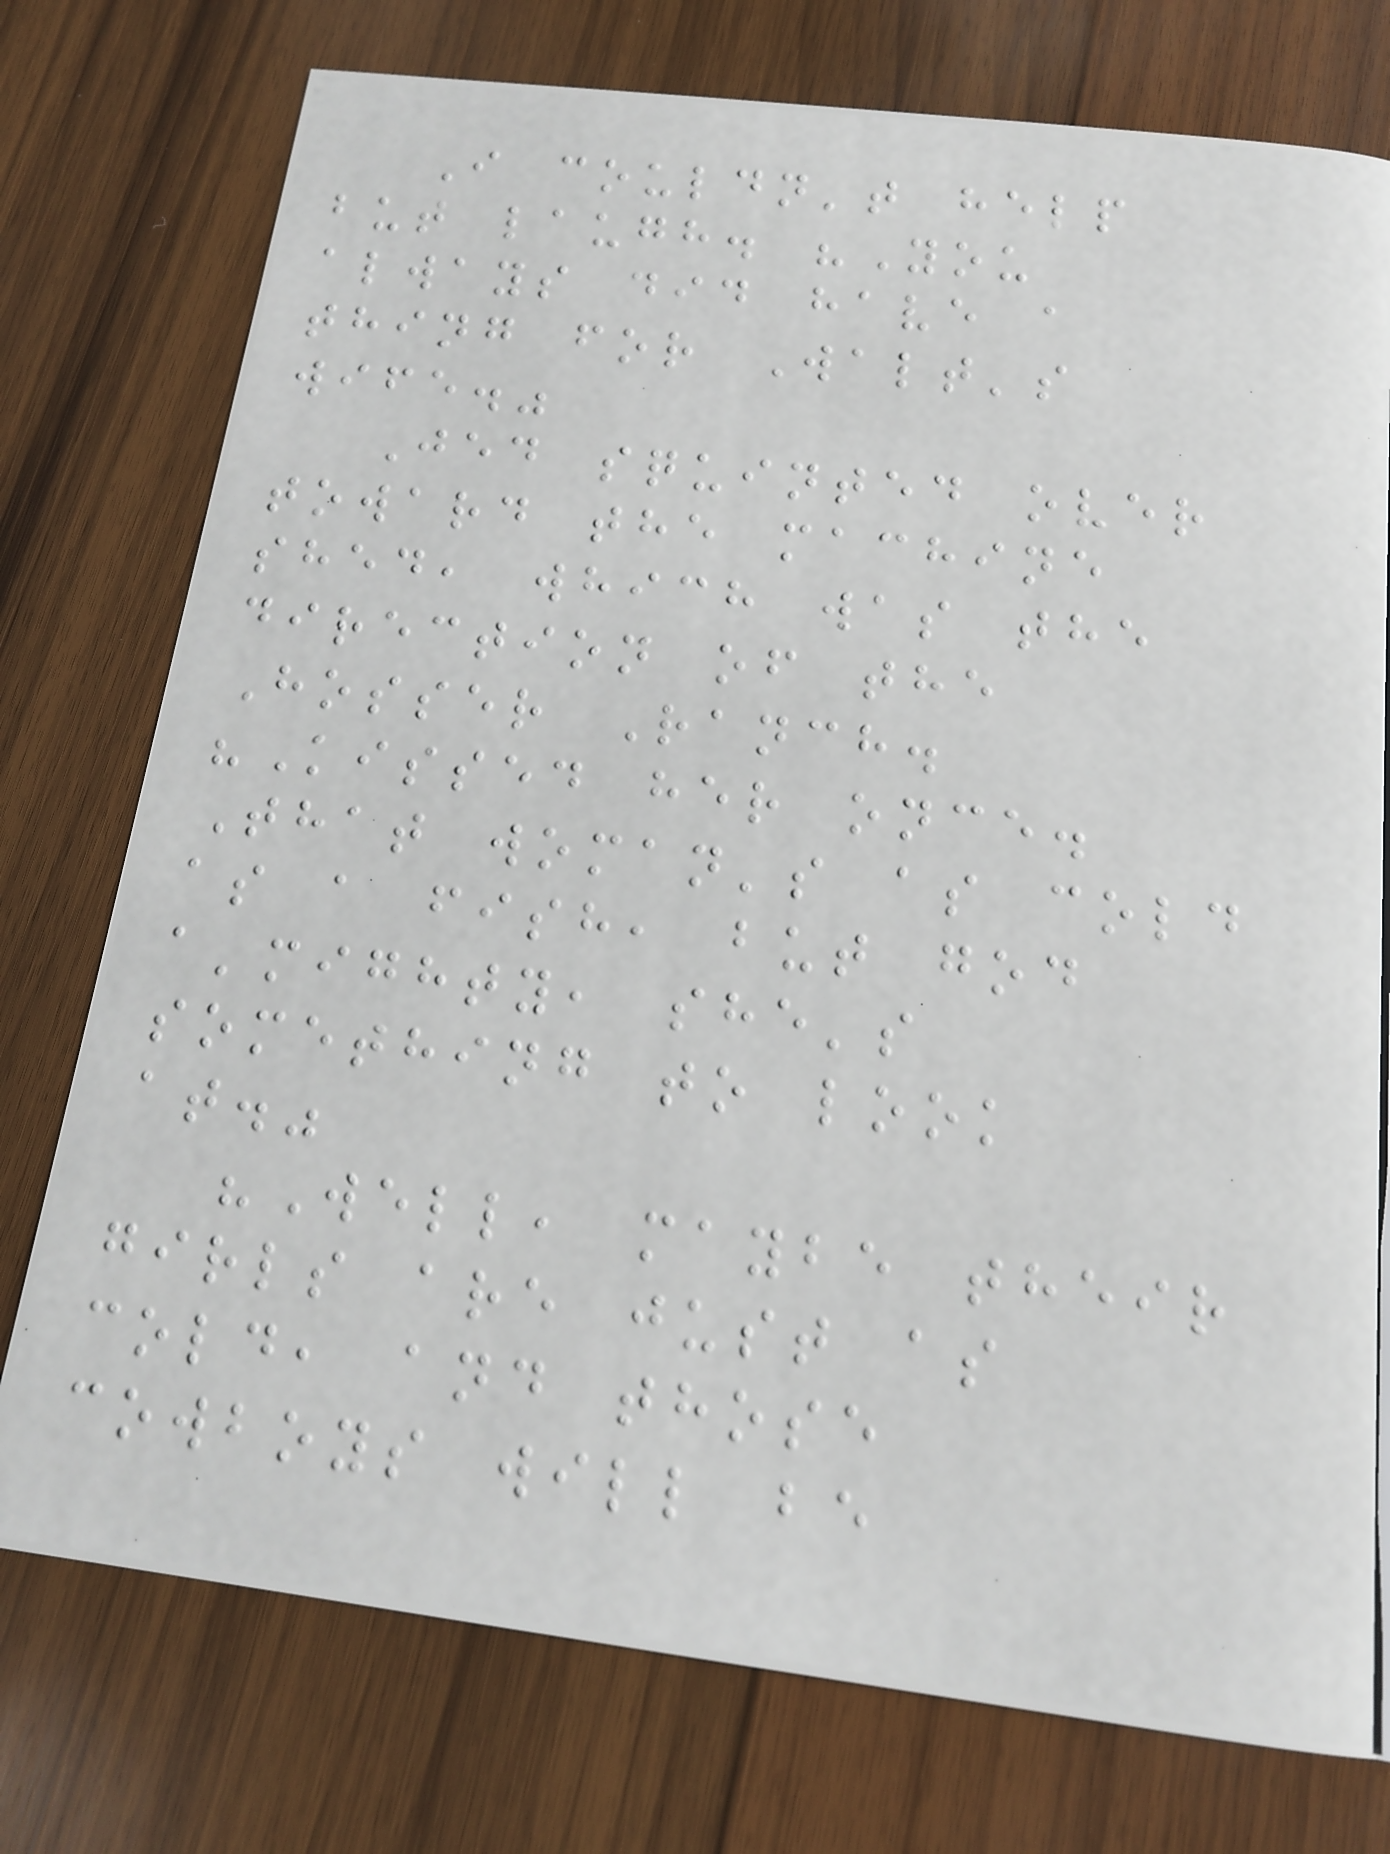I couldn't help
but laugh. "You
always did have a
thing for Walt's
wife."
Jed squinted over
toward the machine
shed, which was the
direction of the
Hosser Ranch.
"Kissed her once.
That woman's as cold
as a fish, but god
a'mighty, she's
something to look
at."
"Well, maybe their
girls are just as
cold, and those
cowboys will be
